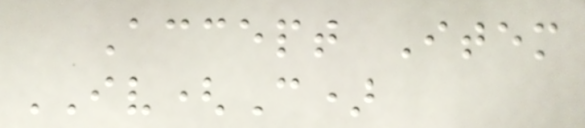Accept Item
IV(C)
